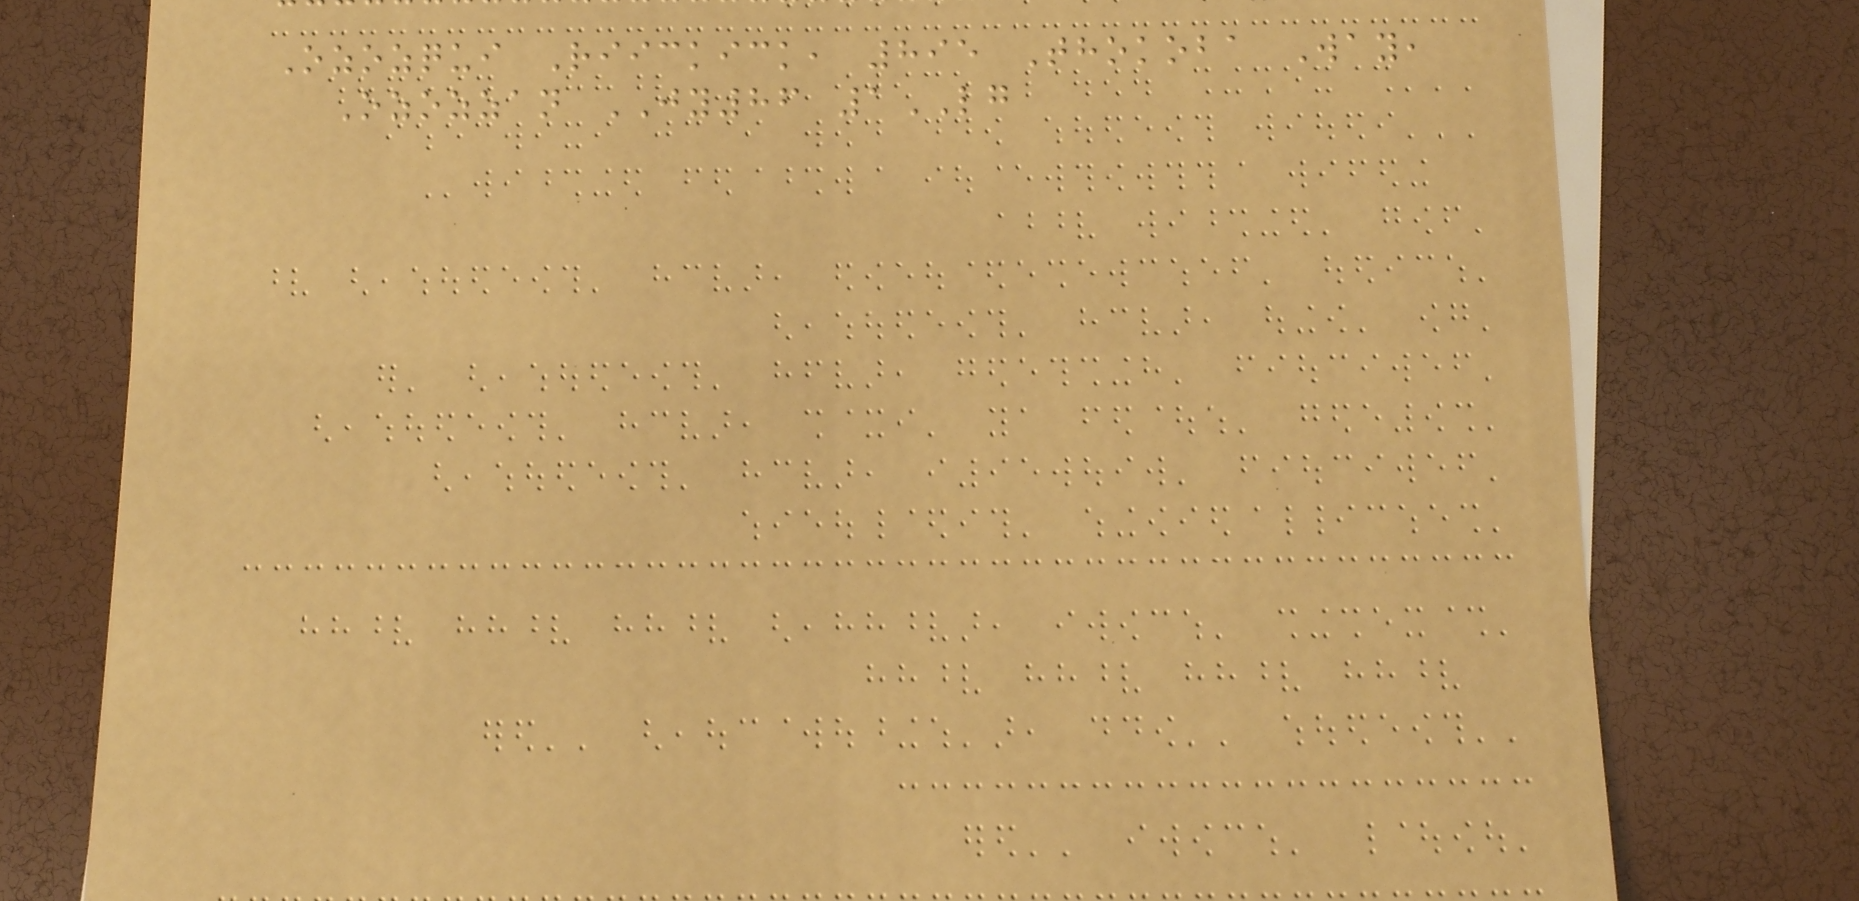Ozozqui Riickick, 895 Thokoba Way,
Ozozzan JY86 1LG
